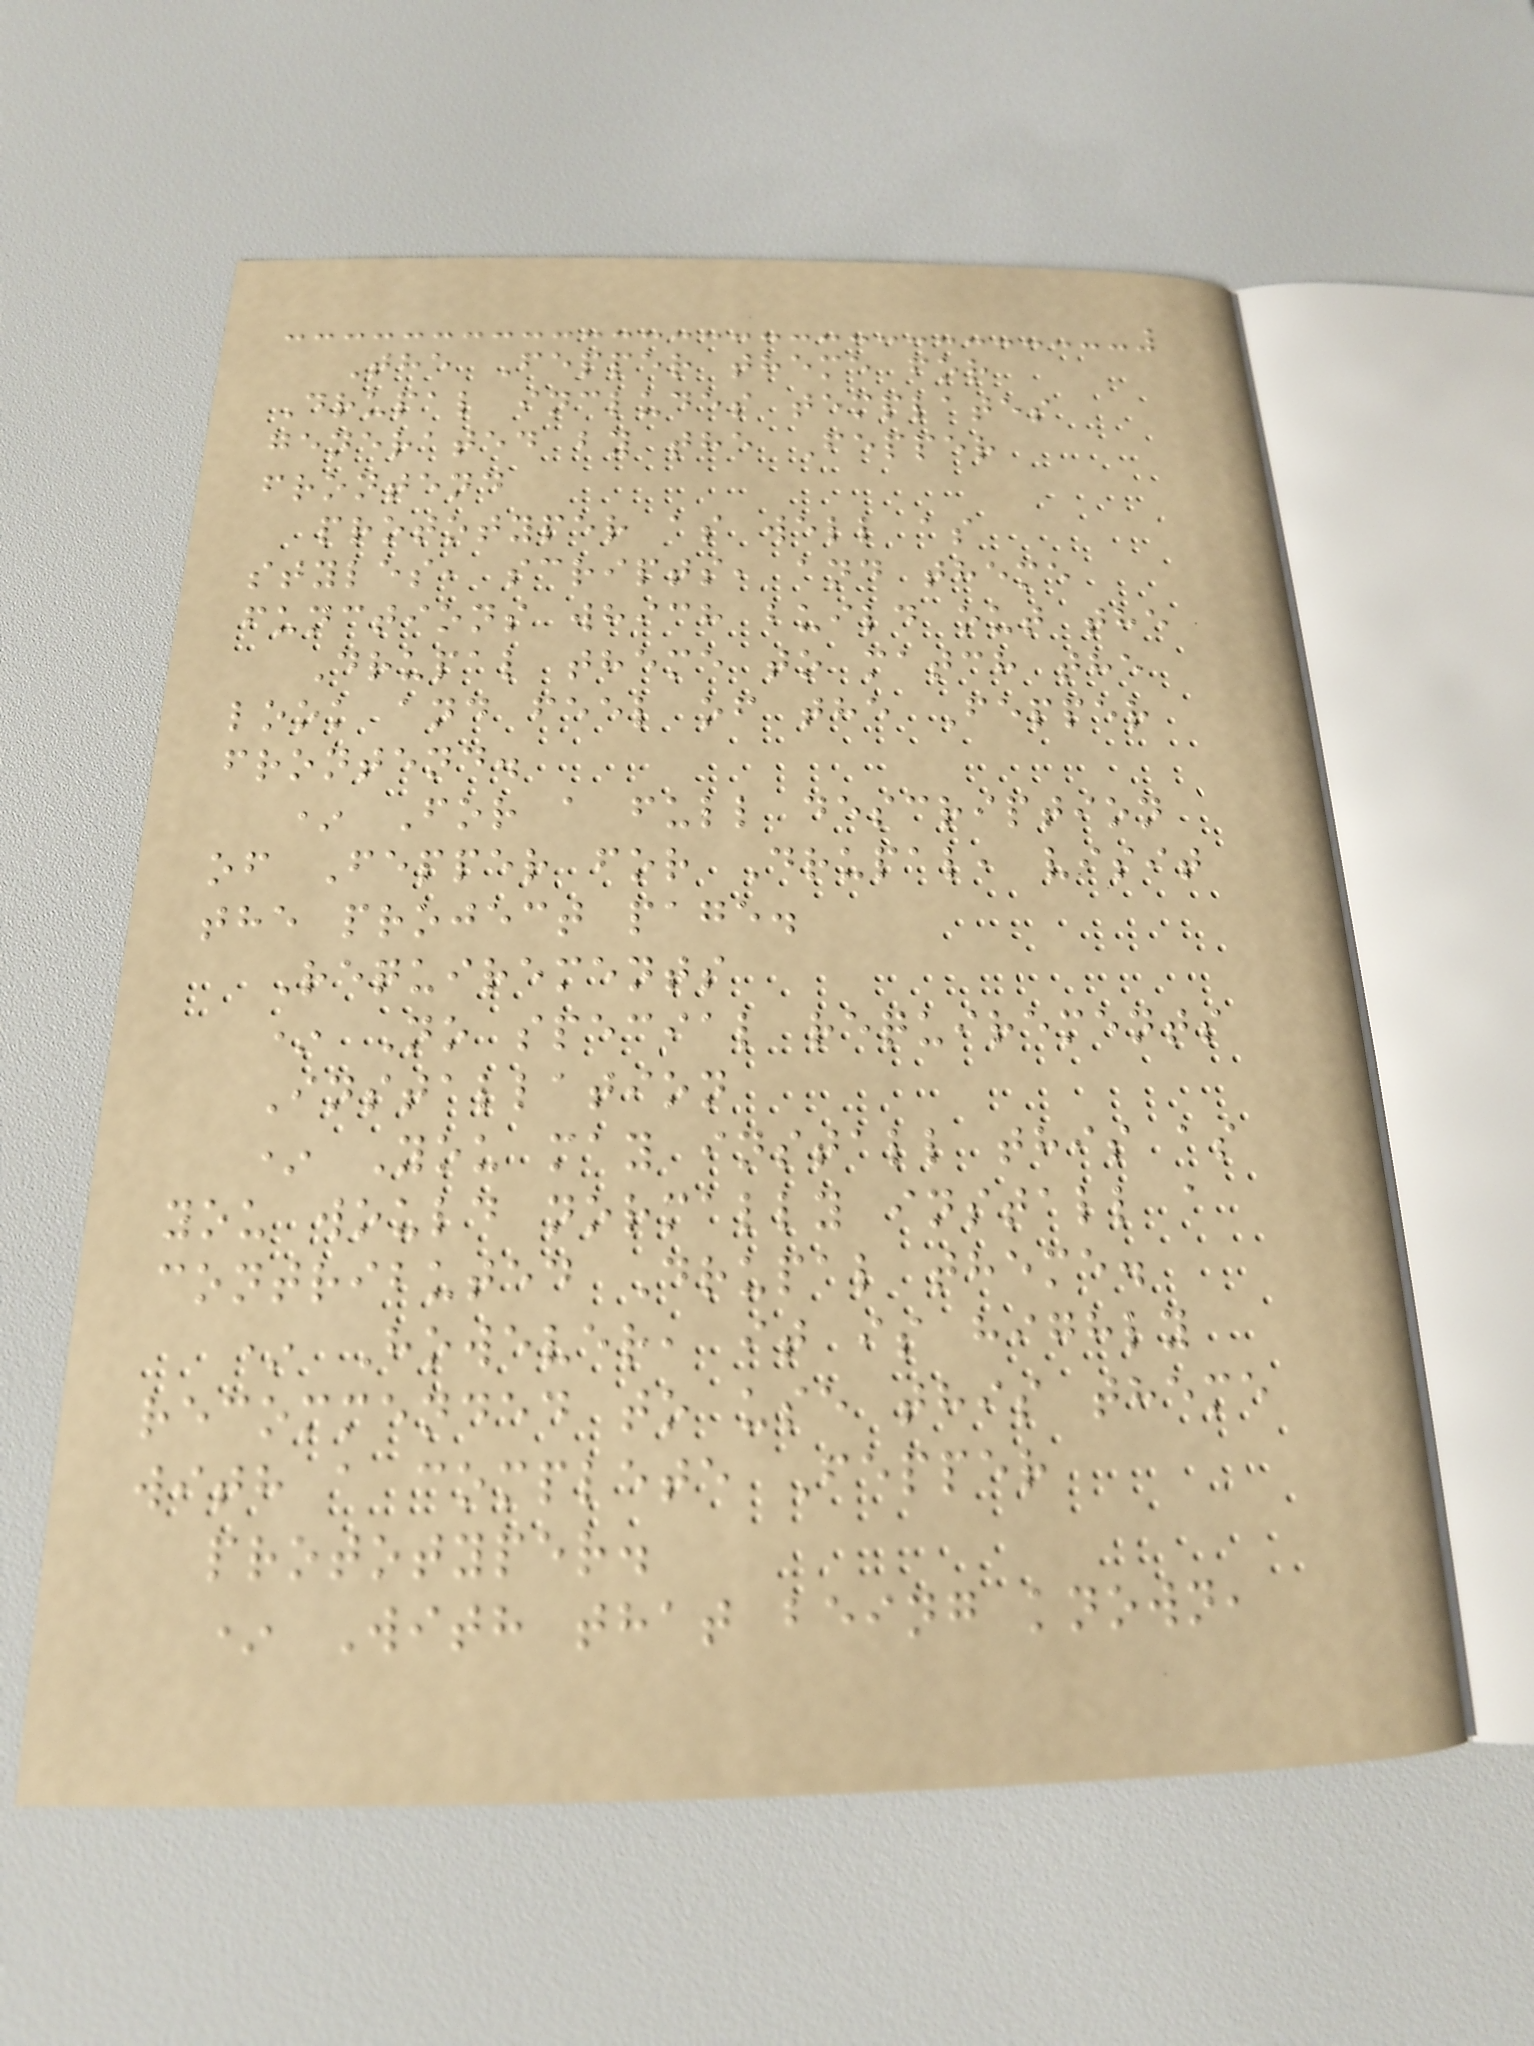The Fepper theme for
Drupal includes templates
generated by the Fepper
frontend
prototyper as well as
styles, scripts, and theme
functions which build out the
Drupal theme to match the
look and feel of the Fepper
frontend.
* For a full description
of Fepper for Drupal, visit
the project page.
Requirements
* No special requirements
Installation
* You may install this as
you would normally install a
contributed Drupal theme.
* However, it is highly
recommended to use this theme
with a complete Fepper
prototyper.
* With that being known,
